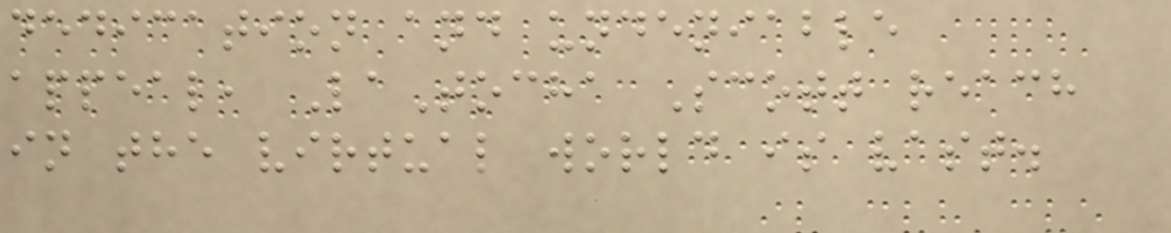dedication and undeniable
appeal, LaTocha Scott reach
in the virtual world is vast.
